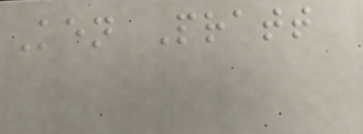Ken Pratt
